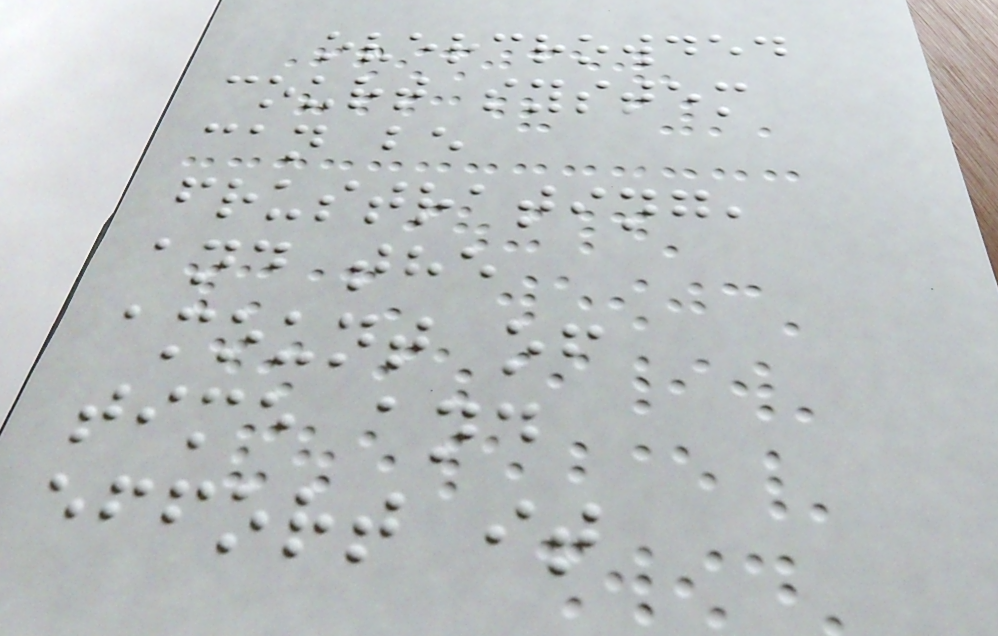overcrowded
court system
can be
frustrating,
and the
amount of
time and
effort it
